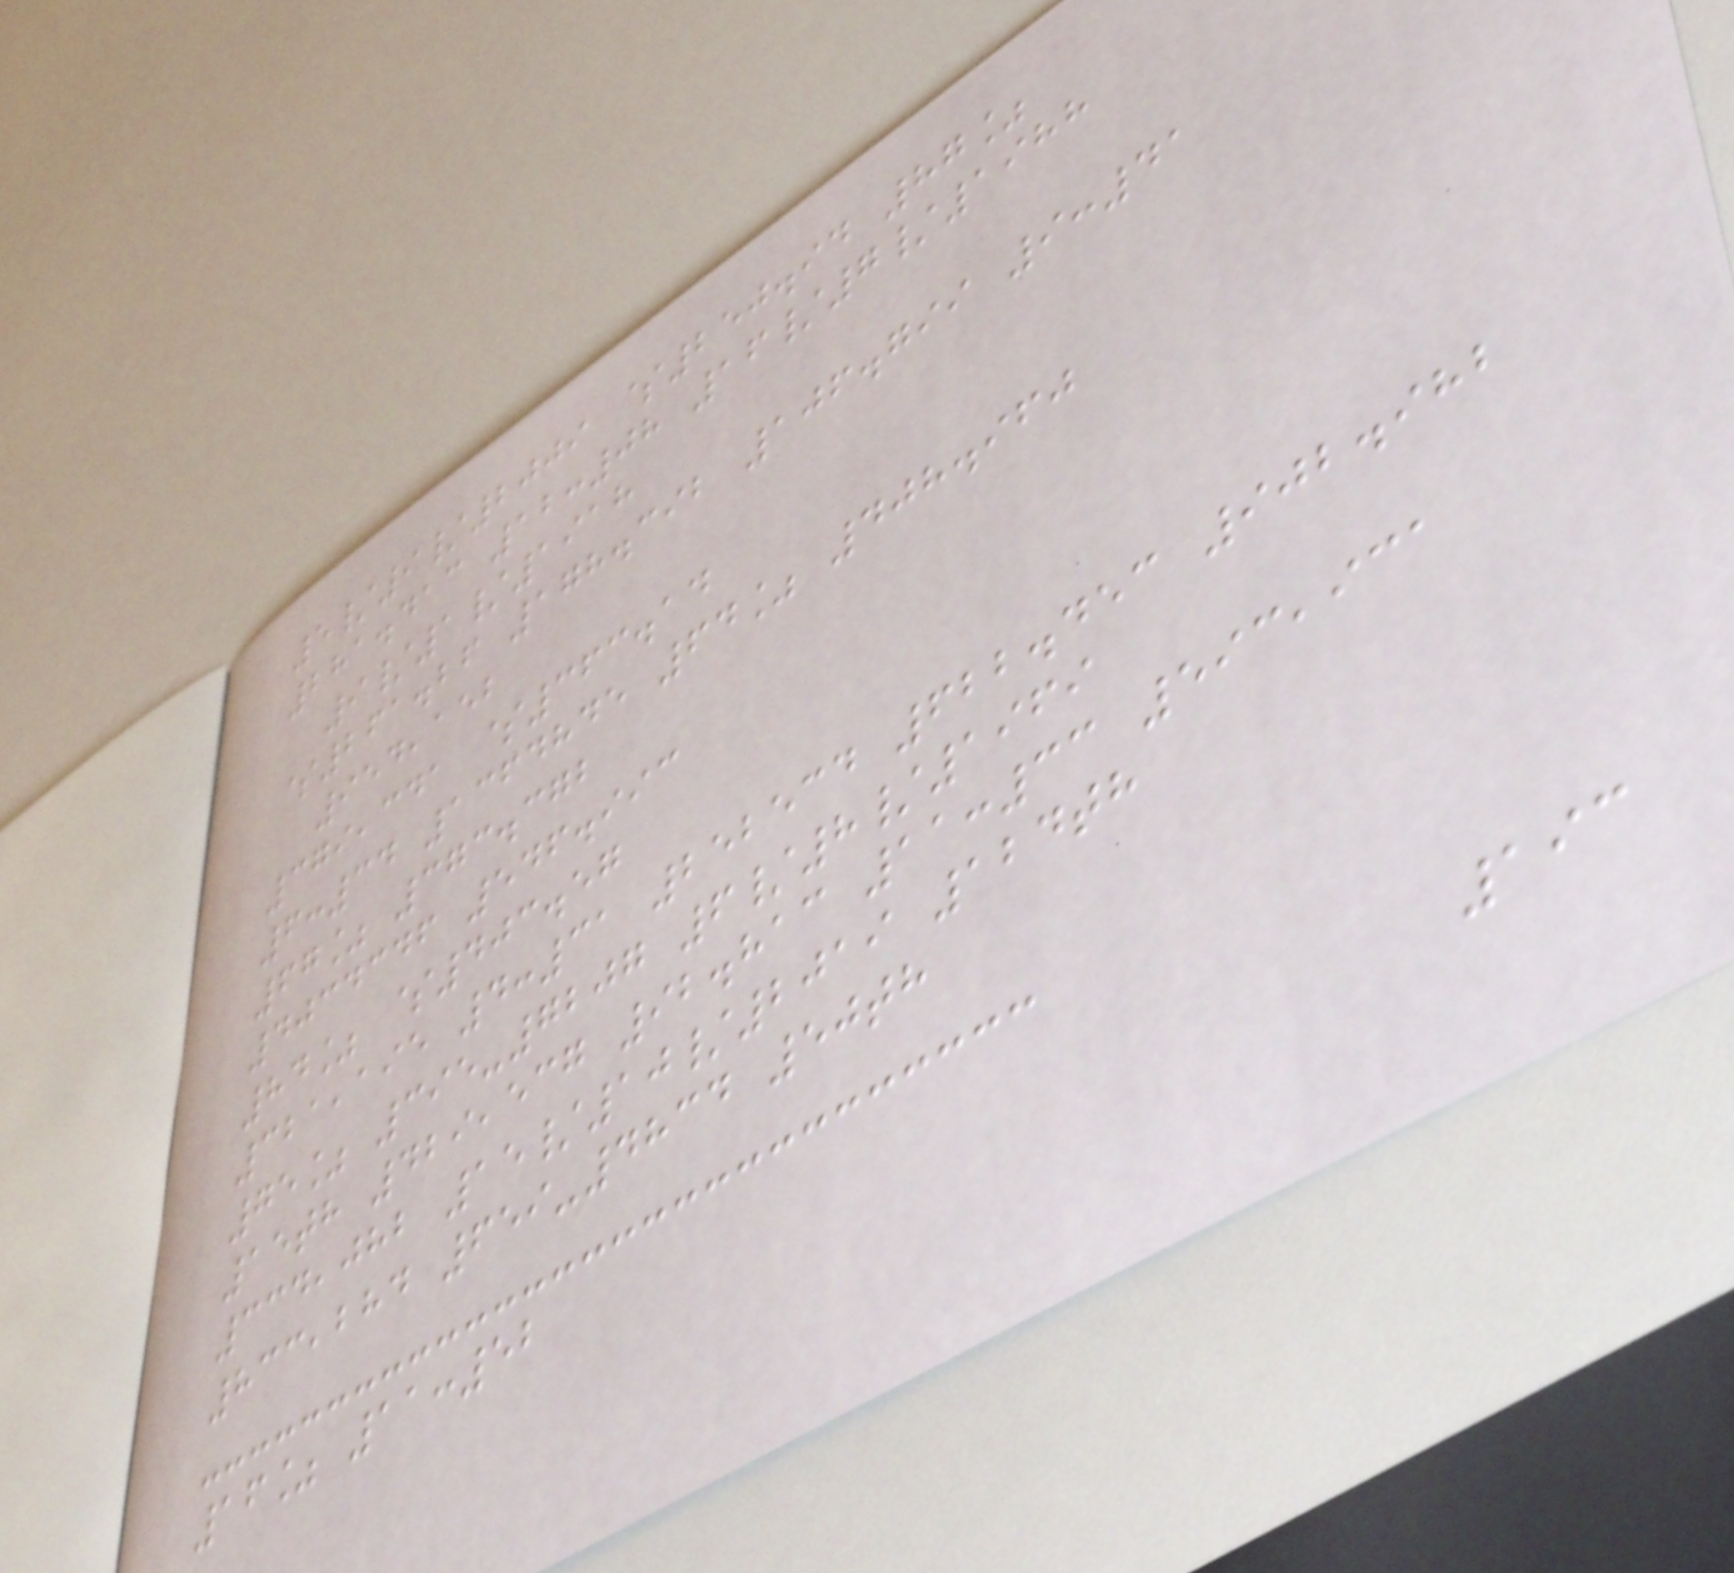5/9/2009 $250.94 87%
281.413 12:08 16/7/1988
9/1/1918
$261.26 178.392 106.799 9:41
954,152
379,341 $363.14
6:34 1364845 64% 408.960
67% 373.372
4034346 546.993
84% $403.57
321,195 4:31 252534 622.453 902.982
75% 395-7207 6/8/1969
15th 429,537 92.813 11:33 593,931
334,082 15/10/2019 124th
833,284 659-4834 50th
16% 11:52
193
